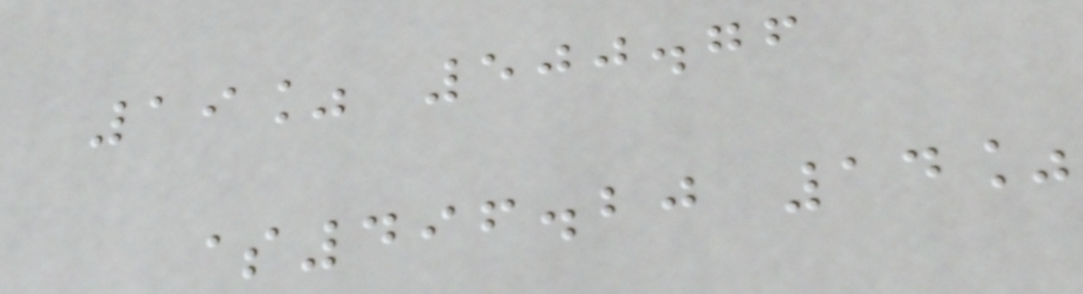19% 500.76
$496.20 14%
